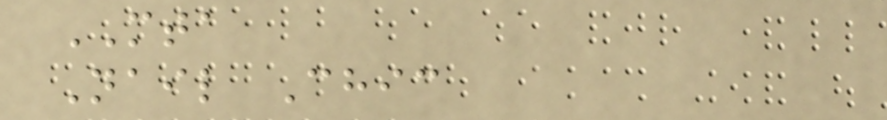MTA
Nail Chic
